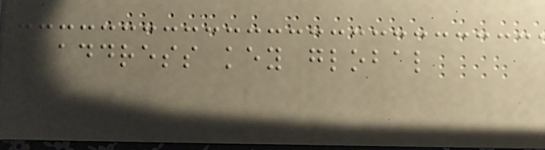address key global
